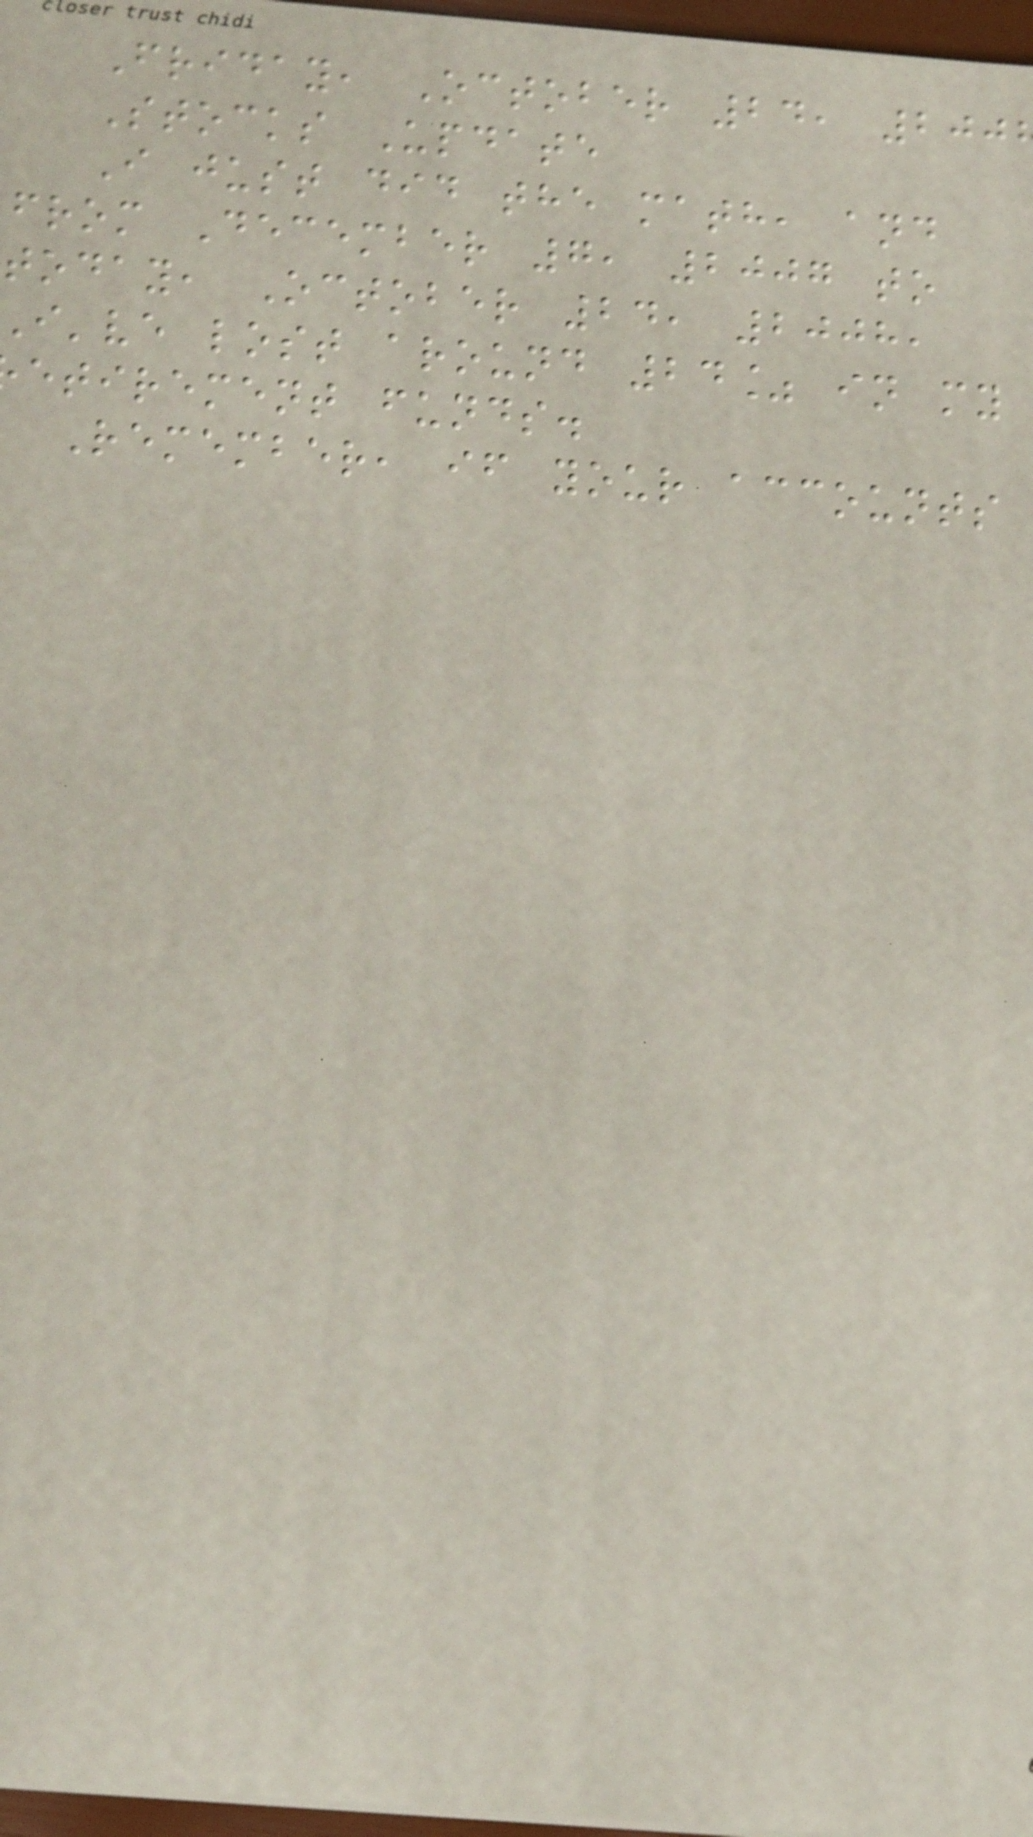Friday, October 24, 200
Stocks Update
I just did the math, and
from December 7, 2007 to
today, October 24, 2008,
i've lost around 24% in my
etirement funds.
Remember, if your accounts
